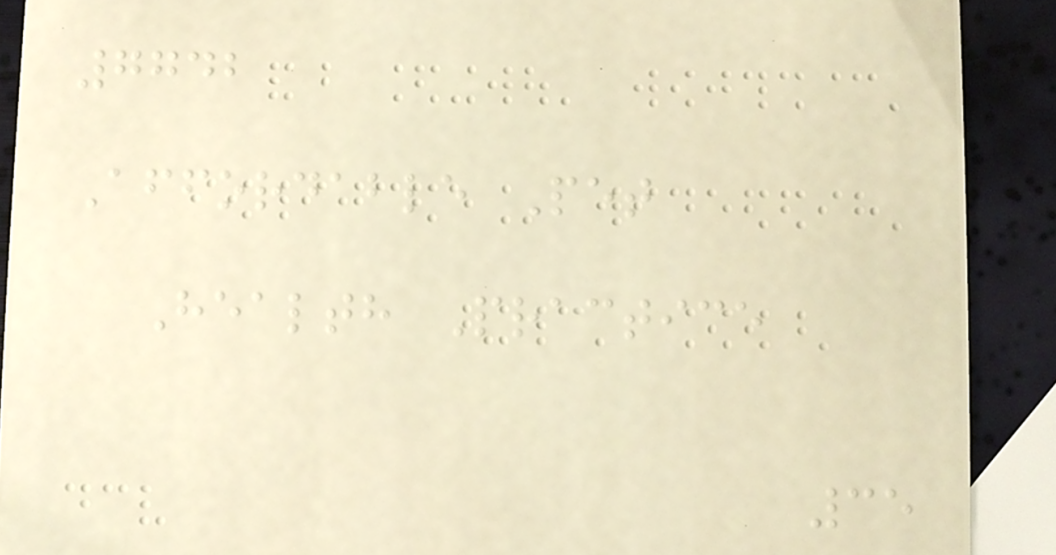7742
Affordable Pet
Health Practice
35
